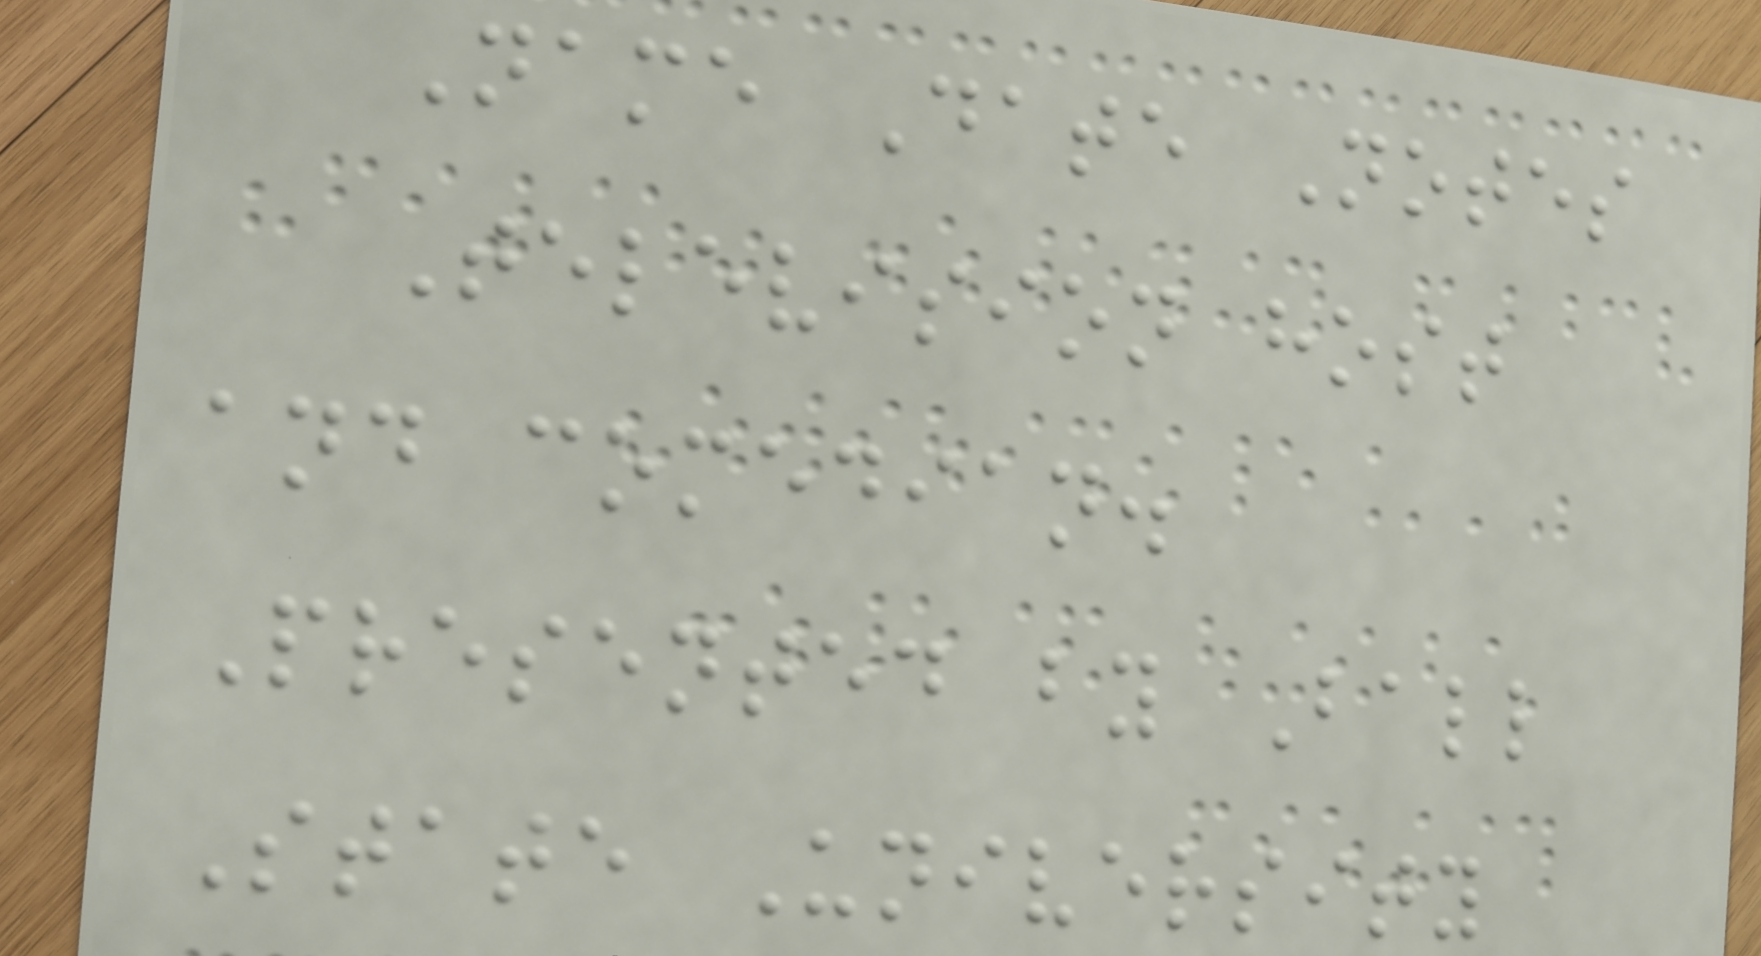Name Date Notes
Television host
and comedian.
Presented by Ball
State University
